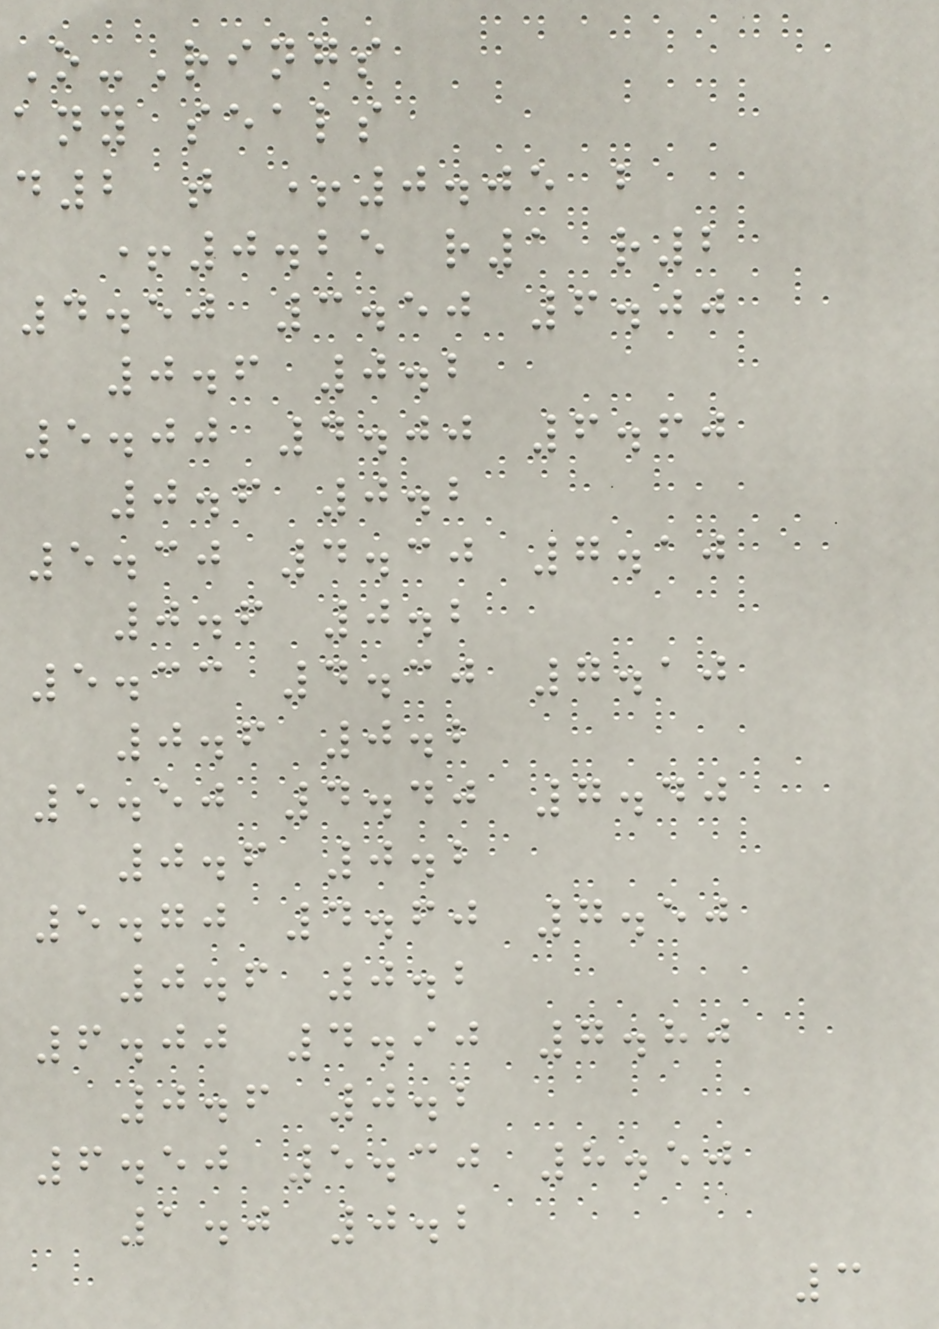O-Rings
any seals
d2 t +0.05 b
+0.25 r1 r2
4.50 3.50 6.00
0.6 0.2
5.00 4.00 6.60
0.6 0.2
5.30 4.30 7.10
0.6 0.2
5.33 4.30 7.10
0.6 0.2
5.50 4.40 7.40
0.6 0.2
5.70 4.60 7.50
0.6 0.2
6.00 4.90 7.80
0.6 0.2
6.50 5.30 8.50
1.0 0.2
3
